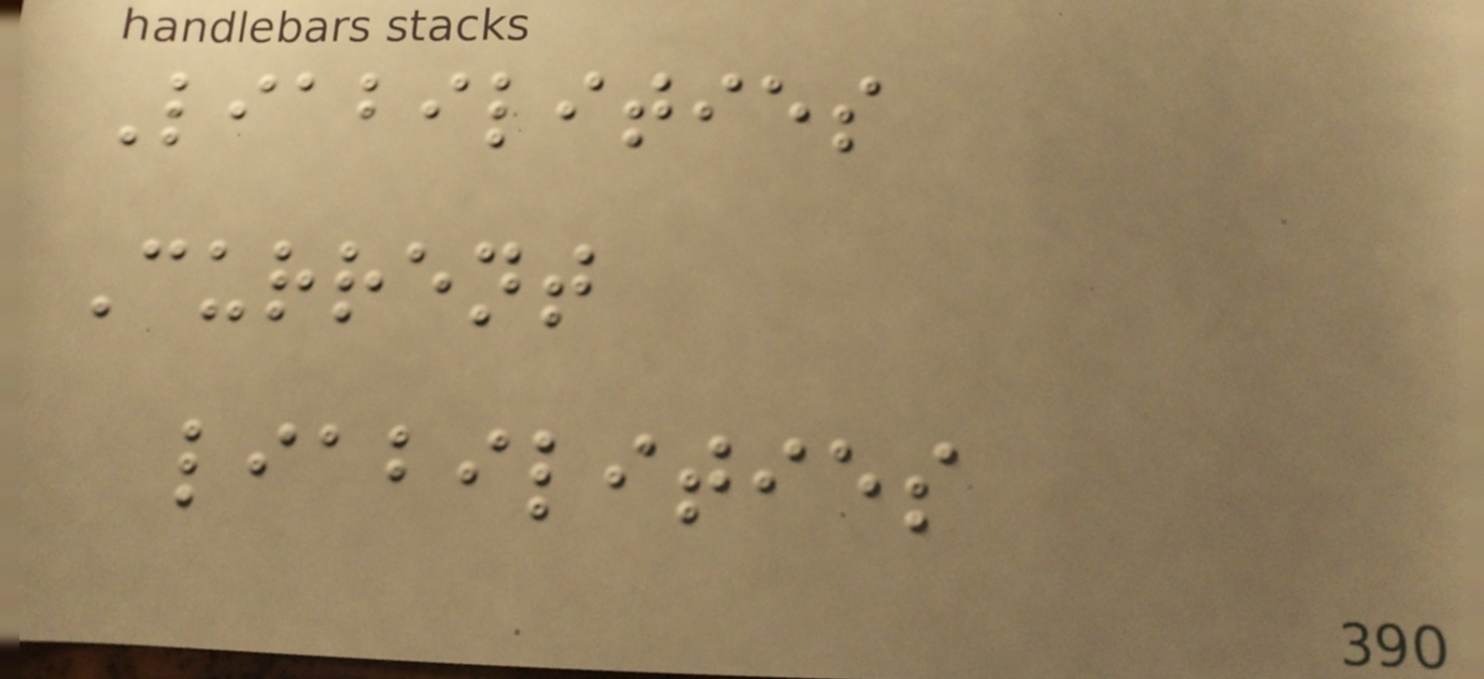Liabilities
Current
liabilities
